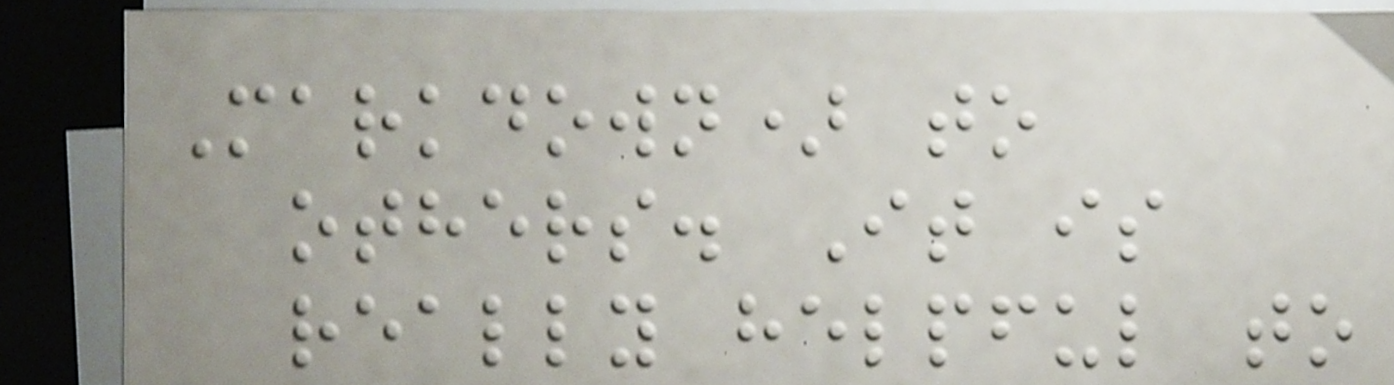Markdown) to
others. It is
really helpful to
